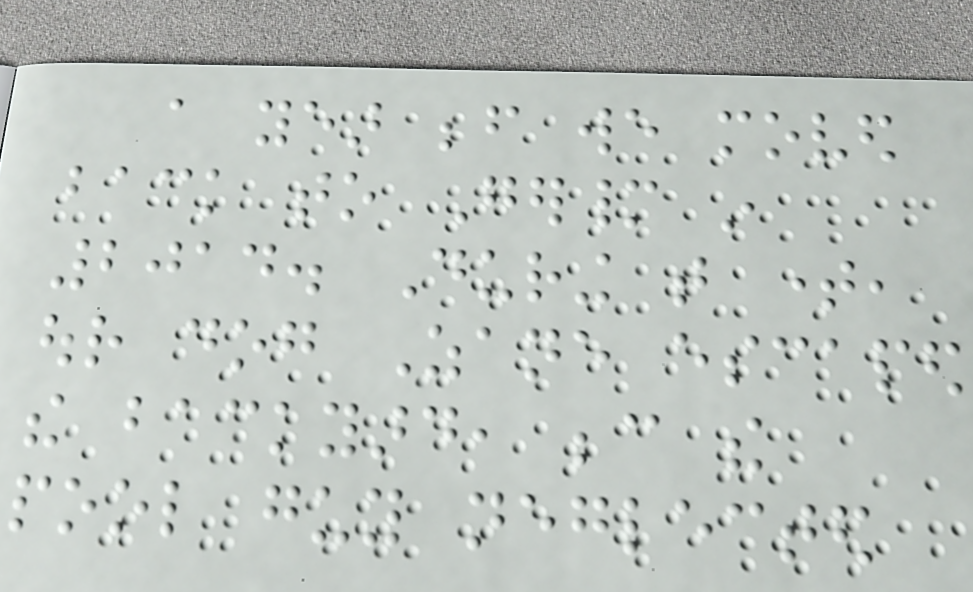a year before we moved
back to Germany in
2014. During that time,
our dog Zane escaped
the backyard, because the
pool guy neglected
